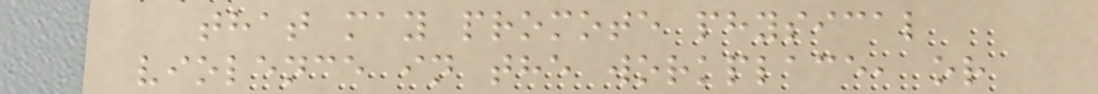that may promote physical
violence in the workplace, or
